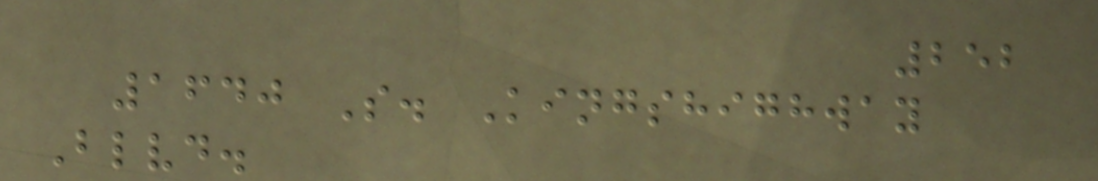252
1640 S. Kingshighway
Blvd.
